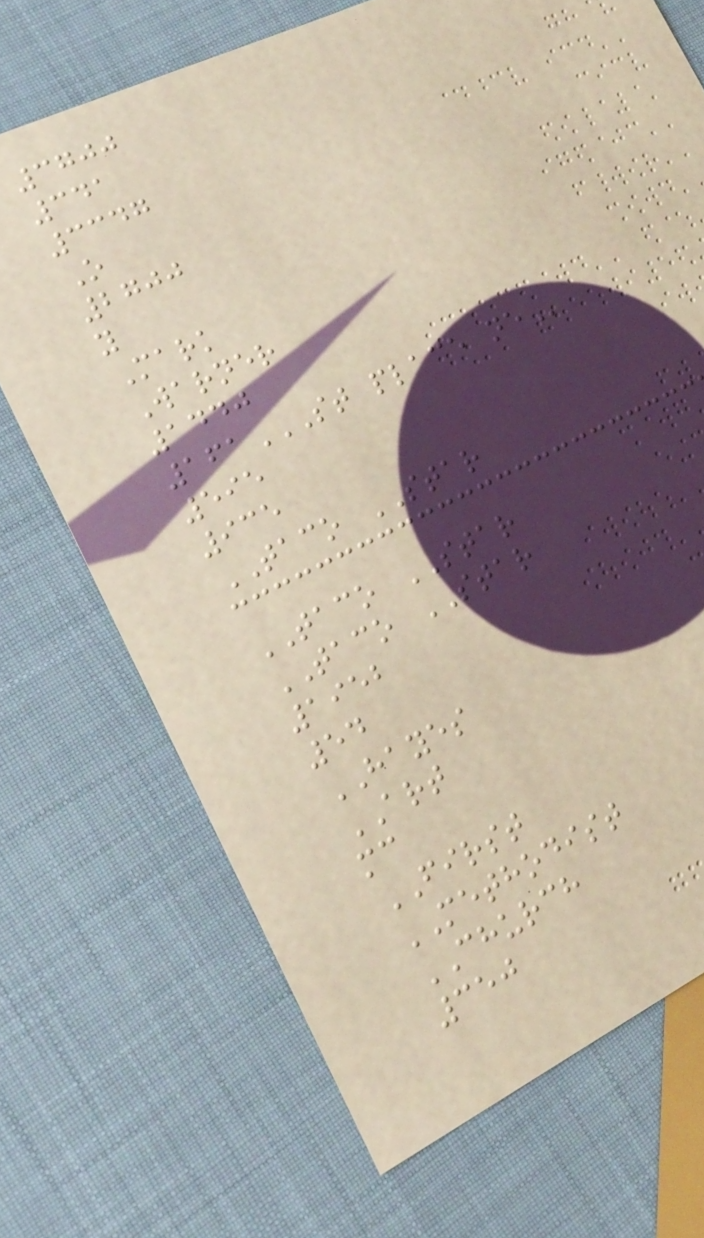3700
341
3347
O
2700
y
Mark
Warner
1440
161ST PLACE NE
595
935
TACO STAR
TACO STAR
TACO STAR
1952
54
HAYES
ART
mc
FIRST
METHODIST
CHURCH
350
